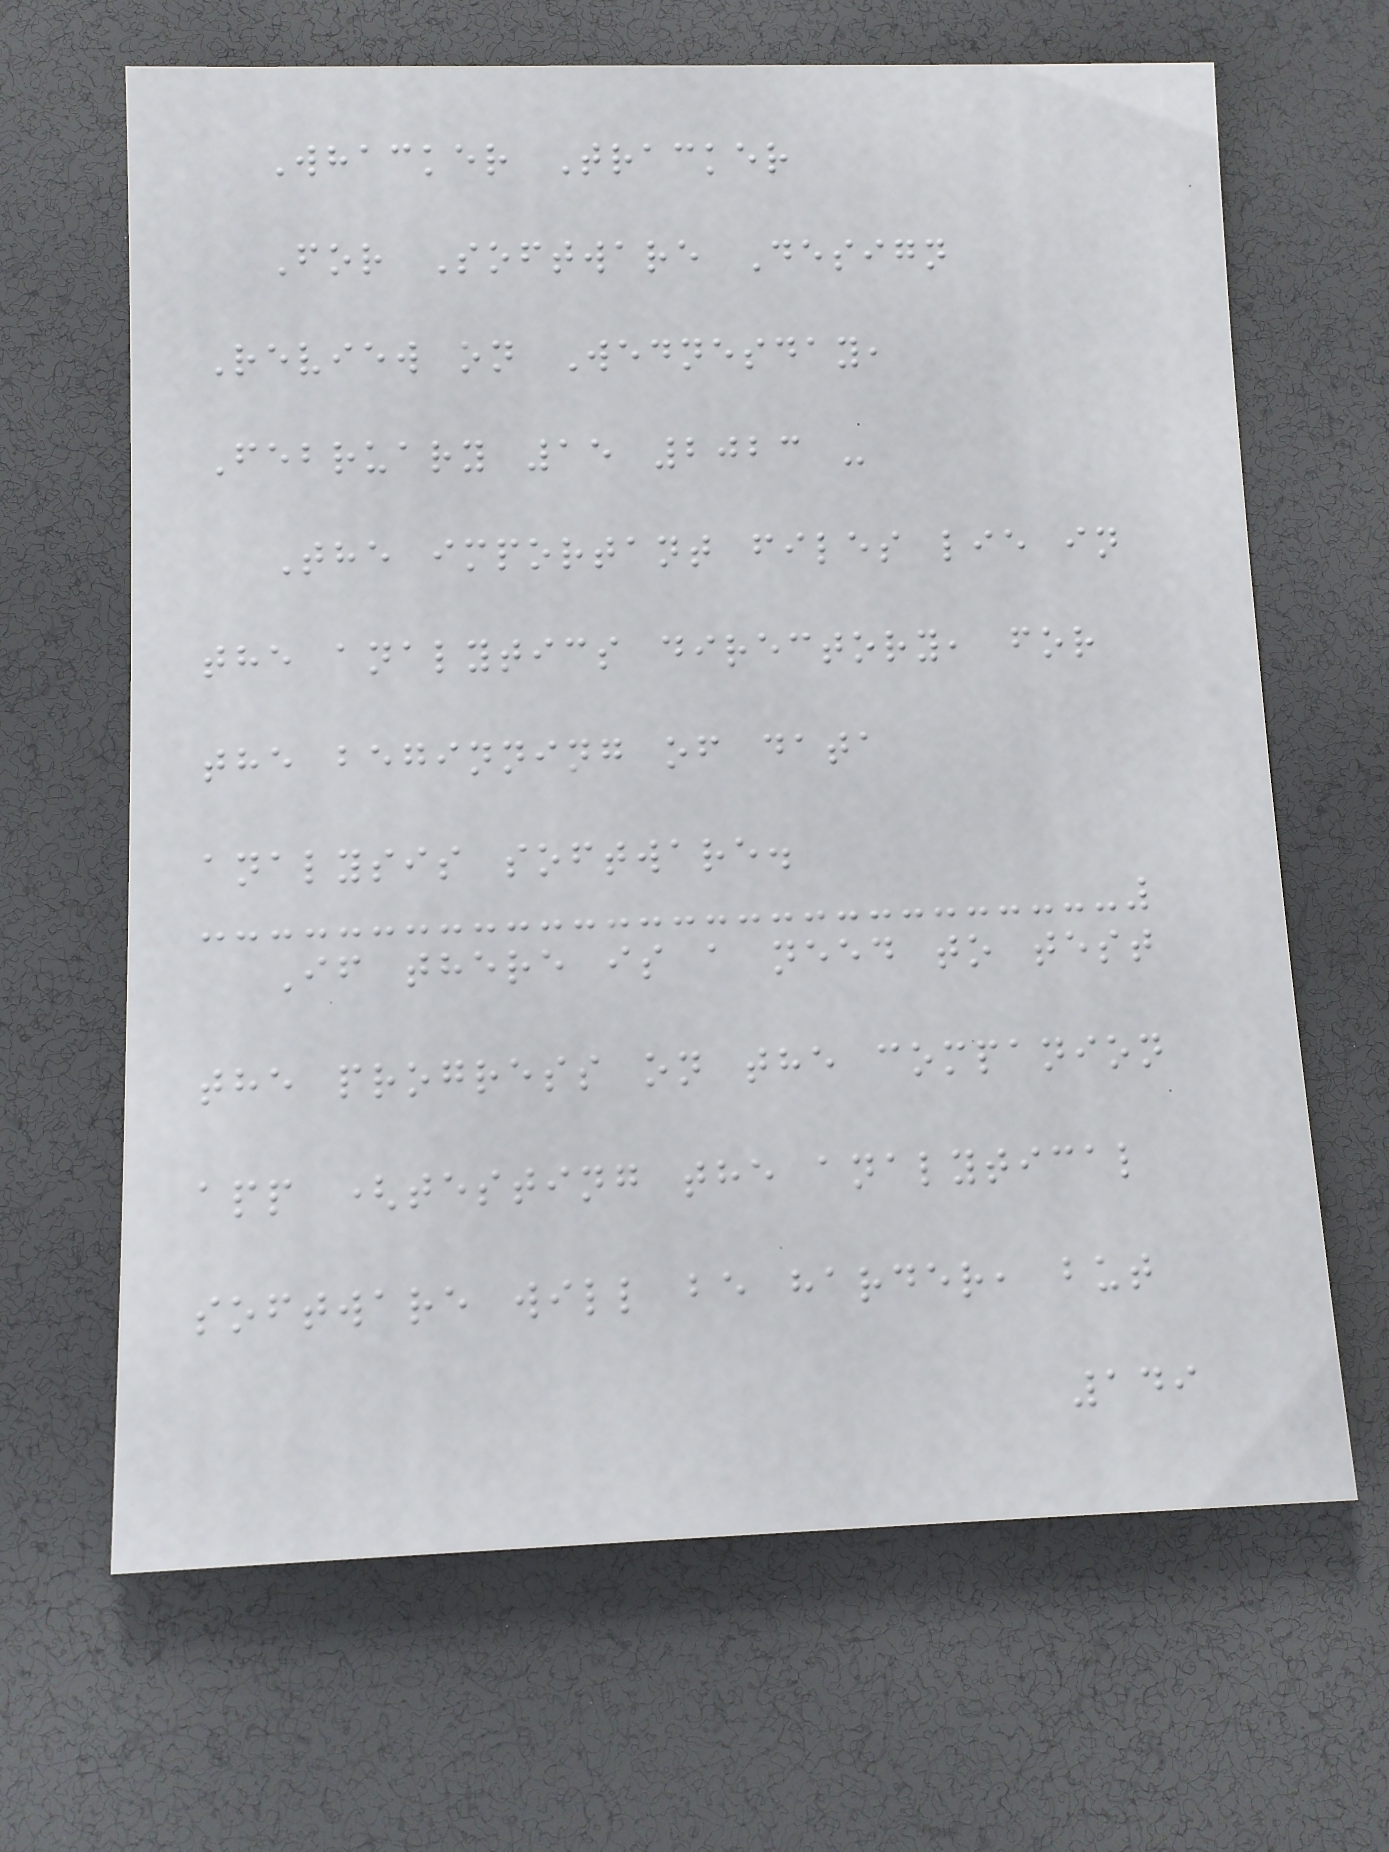Whacker Tracker
For Software Design
Review on Wednesday,
February 15 2023 -
The important files lie in
the analytics directory, for
the beginning of data
analysis software.
If there is a need to test
the progress on the companion
app (testing the analytical
software will be harder, but
149
